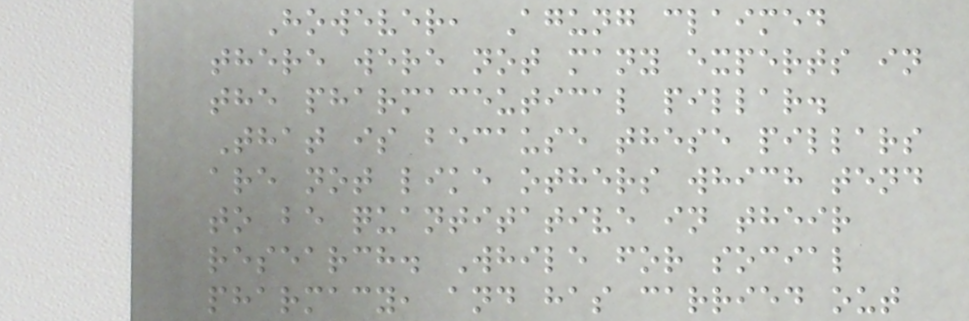However, Agung claimed
there were not many experts in
the pharmaceutical pillar.
That is because these pillars
are not like others which tend
to be quantitative in their
research. While for social
pharmacy, and has carried out
